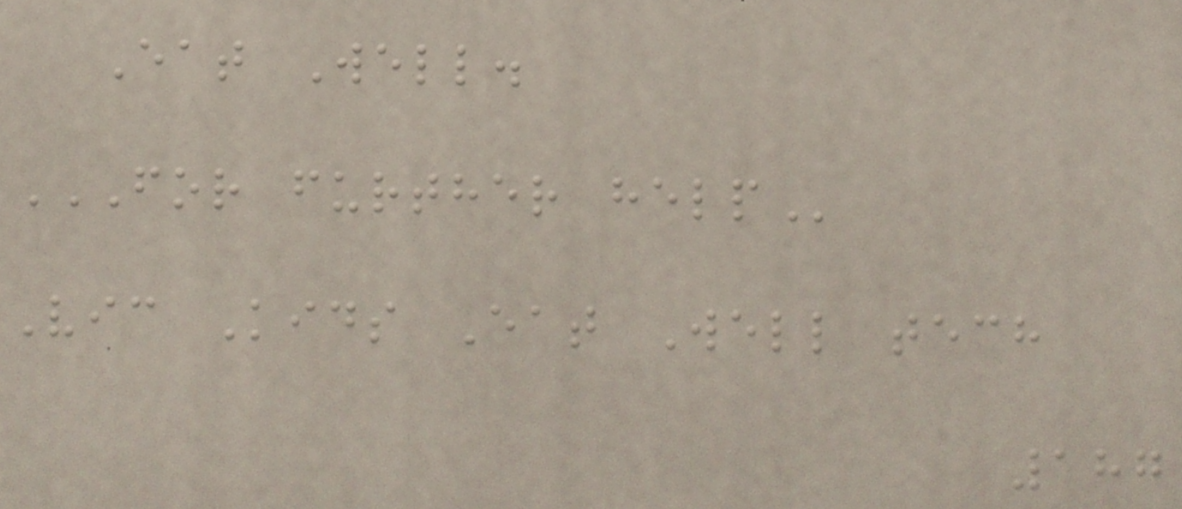Eat Well.
FOR FURTHER HELP
Vic Kids Eat Well tech
187
